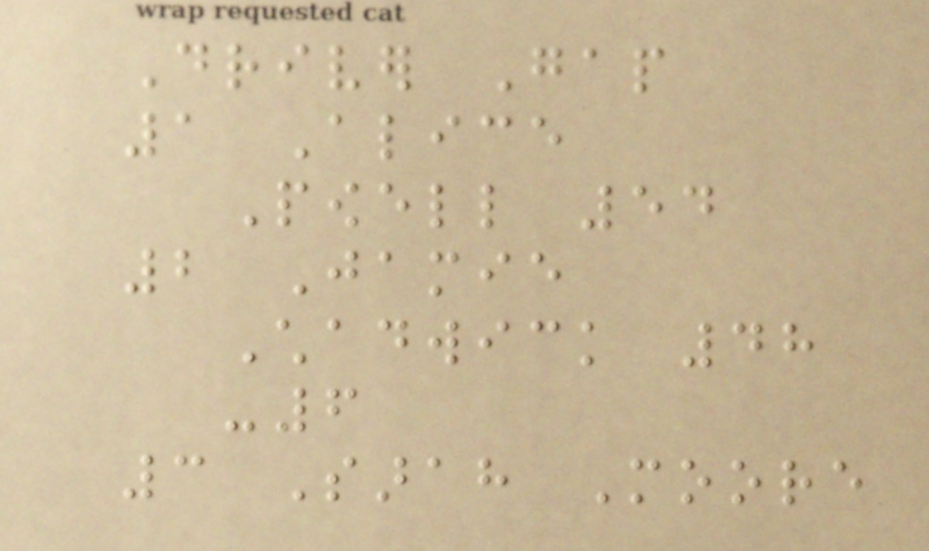Driver Gap
1 Alice
Powell 54
2 Jamie
Chadwick 48
-6
3 Sarah Moore
